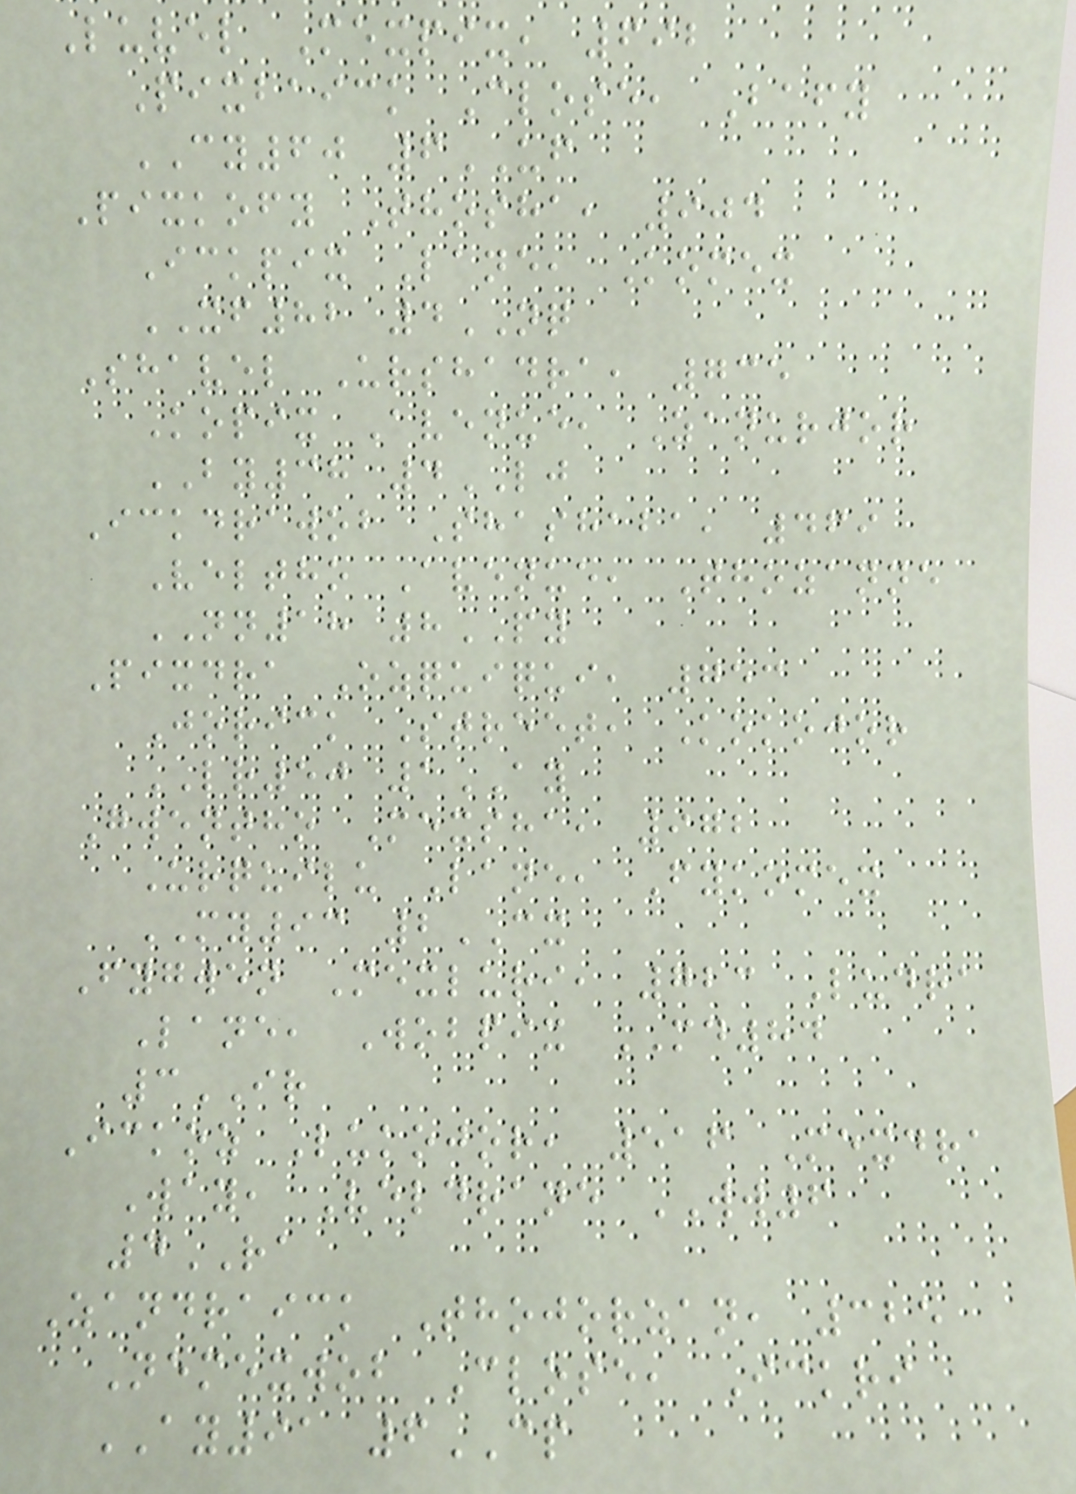Luvel Mexpix, 692
Pixbaick Close, Bafy
CY60 6UF
Pixkofy Thosha, 904
Ickpix Lane, Komex
XF82 4NQ
Shavel Urshadra, 735
Kopix Avenue, Zanurjor
BY38 4LJ
Ickdrawob Shashaba, 469
Veltho Avenue, Thozanne
NN18 8PY
Pixdra Ozquiqui, 753
Jorick Street, Kokojor
LR50 1AY
Gwentho Mexsha, 972
Urquilu Lane, Fykomex
MY93 2CX
Fygwen Mexluri, 723 Ludra
Lane, Wobpix MD84
3IR
Ickoz Lukojor, 516 Mexdra
Way, Veldrane WW6
4RA
Zandraick Thojorzan, 325
Nemexwob Close, Ickri
AY91 6CP
